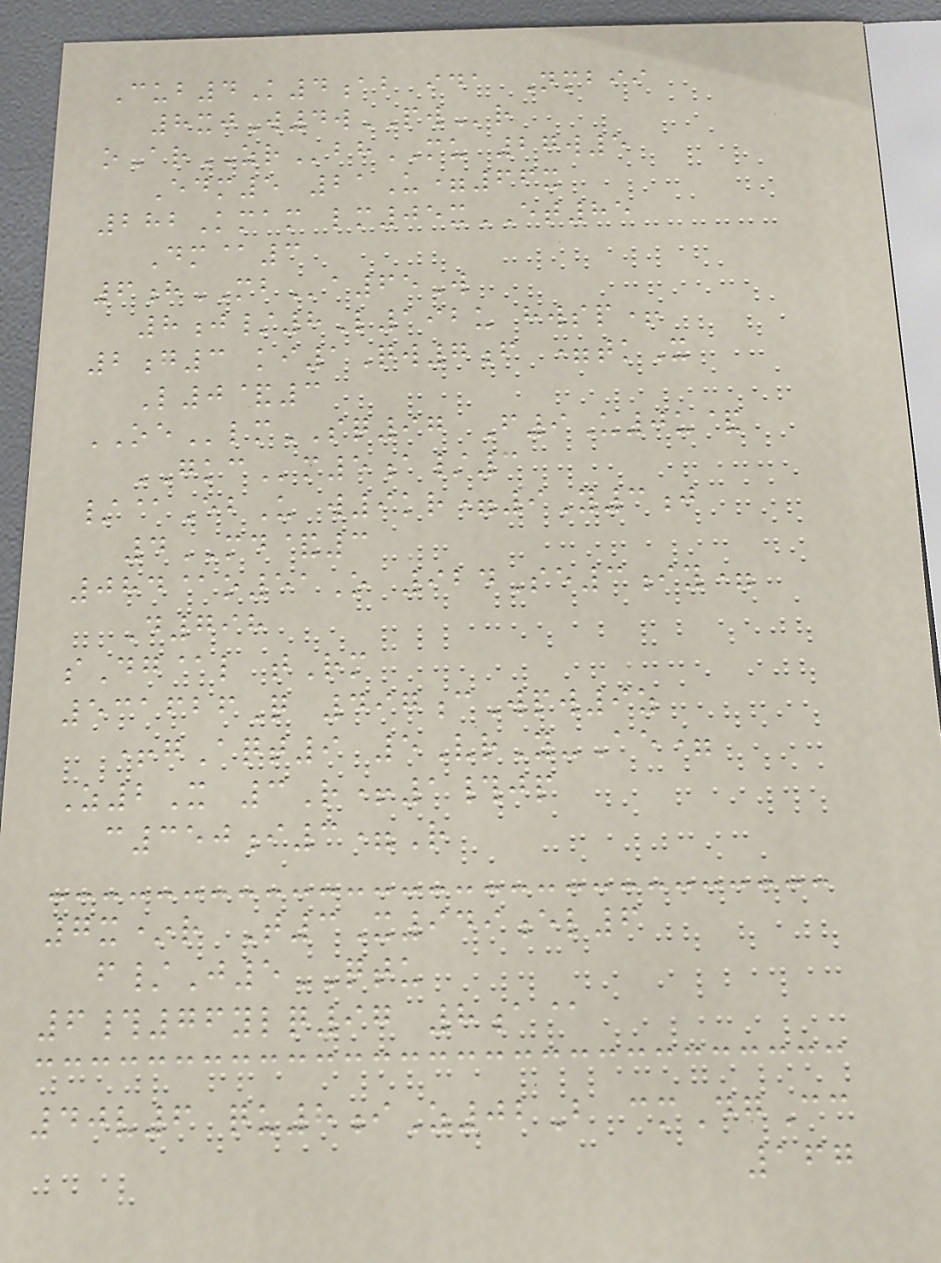Cub4K4ab ida Nmbii
8xjW4wPWr
oArZRbhMU 27w5
Edm5 21U=66x
282Kmam lm05xET85
Dm@3
6hMBa65W
8j/8L192u hwsp+
2g3 ki1Qw7f =tkX
L0&3
OElmSQ97 F9U0u&
GKCm5a/3
/@EbU w9kr=9Y3j
4MD&3
084@o51O 924Se3iy=
D798
sDg@l tRm
531626Q 497cWpw9z
+gAqt9 5VrY-Ae=
Z2X 3R+1#jp
c350i3=R
7x*r T3X949el6
f/J5QTU
6#76ylq97 8a@
40v6 qu8iZ02B cmDgCc
167
